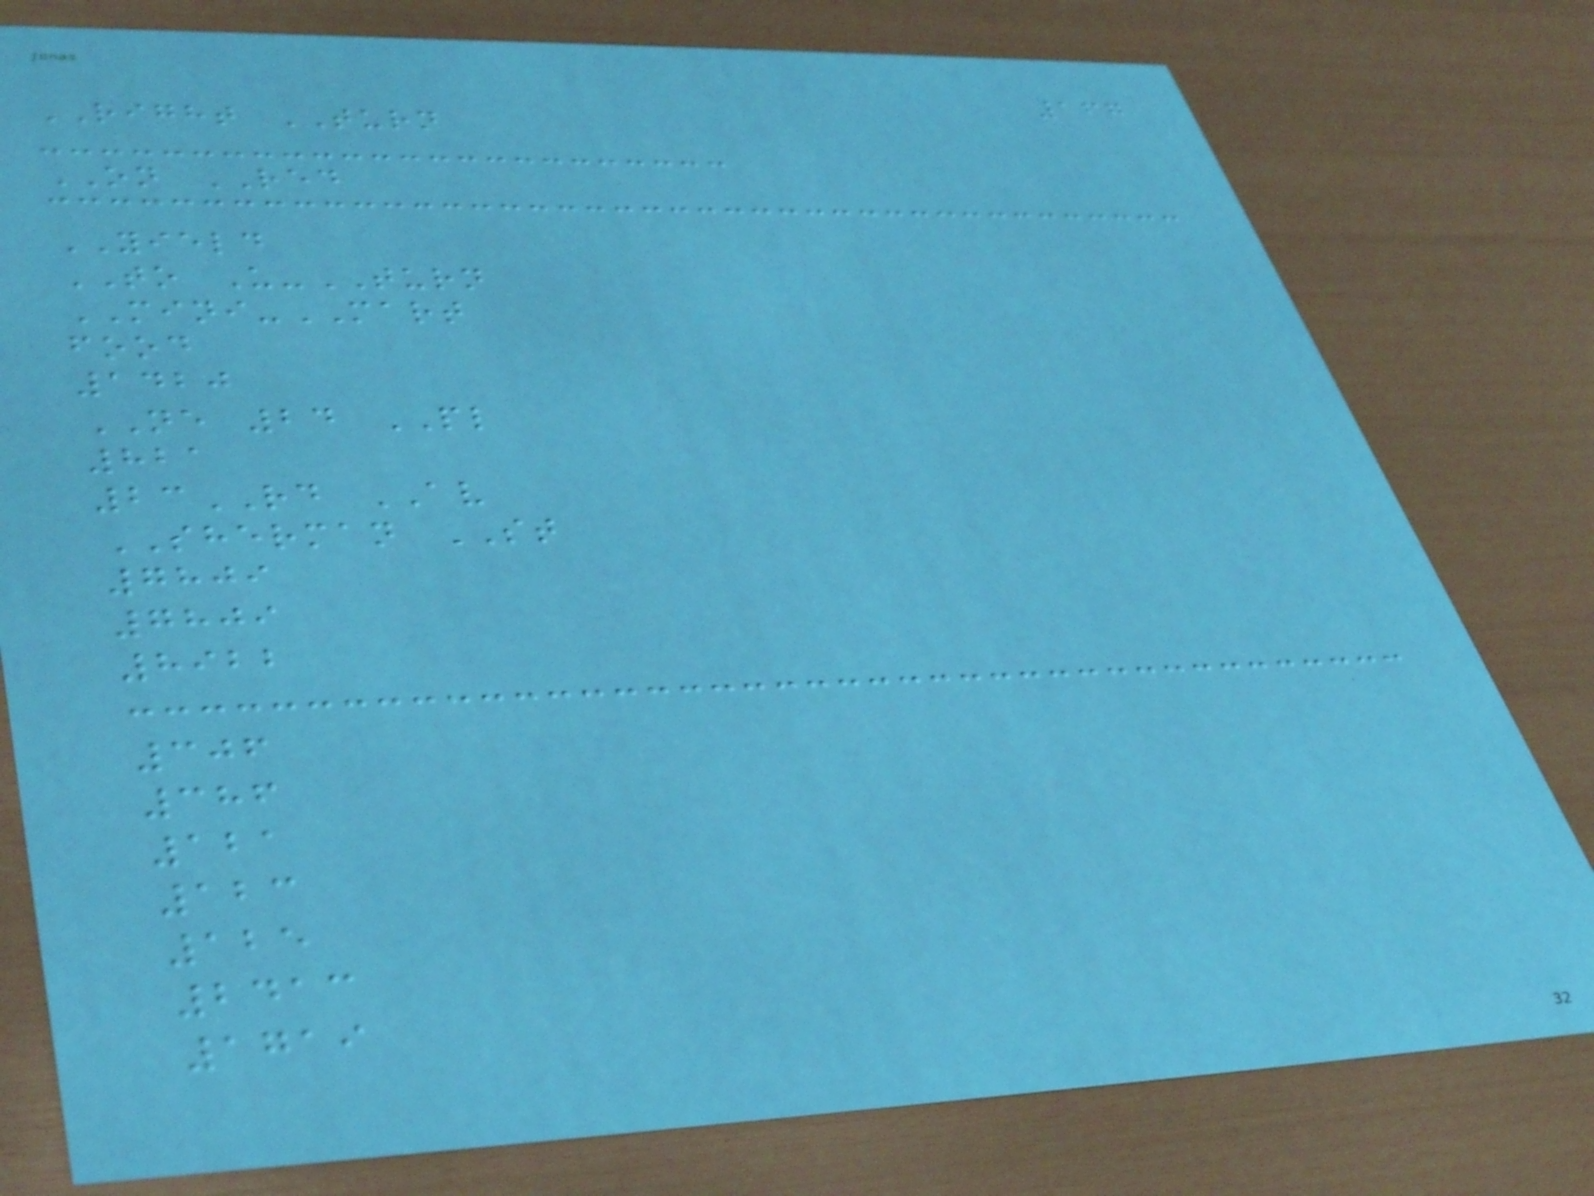167
RIGHT TURN
ON RED
YIELD
TO U-TURN
MINI-MART
food
1420
NE 24 PL
821
23RD AV
SHERMAN ST
7809
7809
8922
306
386
121
123
125
2413
1719
